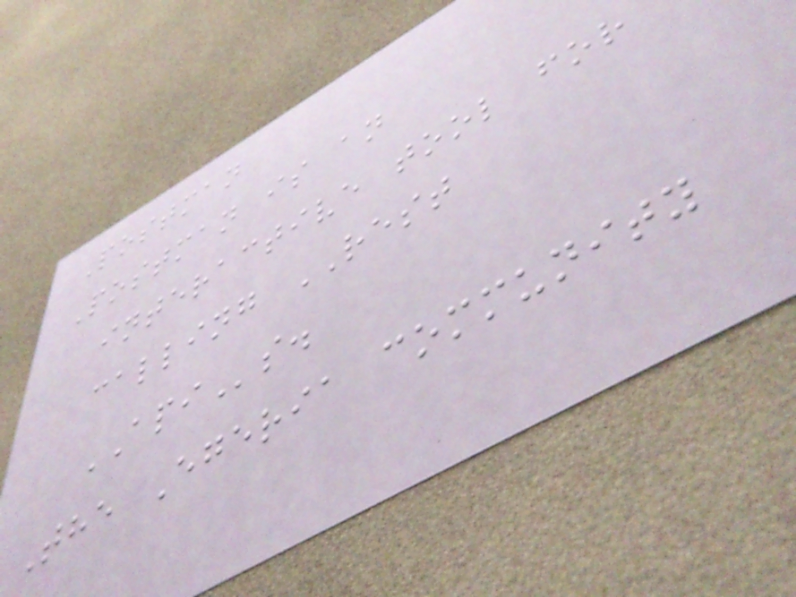Postman
Postman is an
interactive tool for
calling REST
APIs.
The Egeria community
